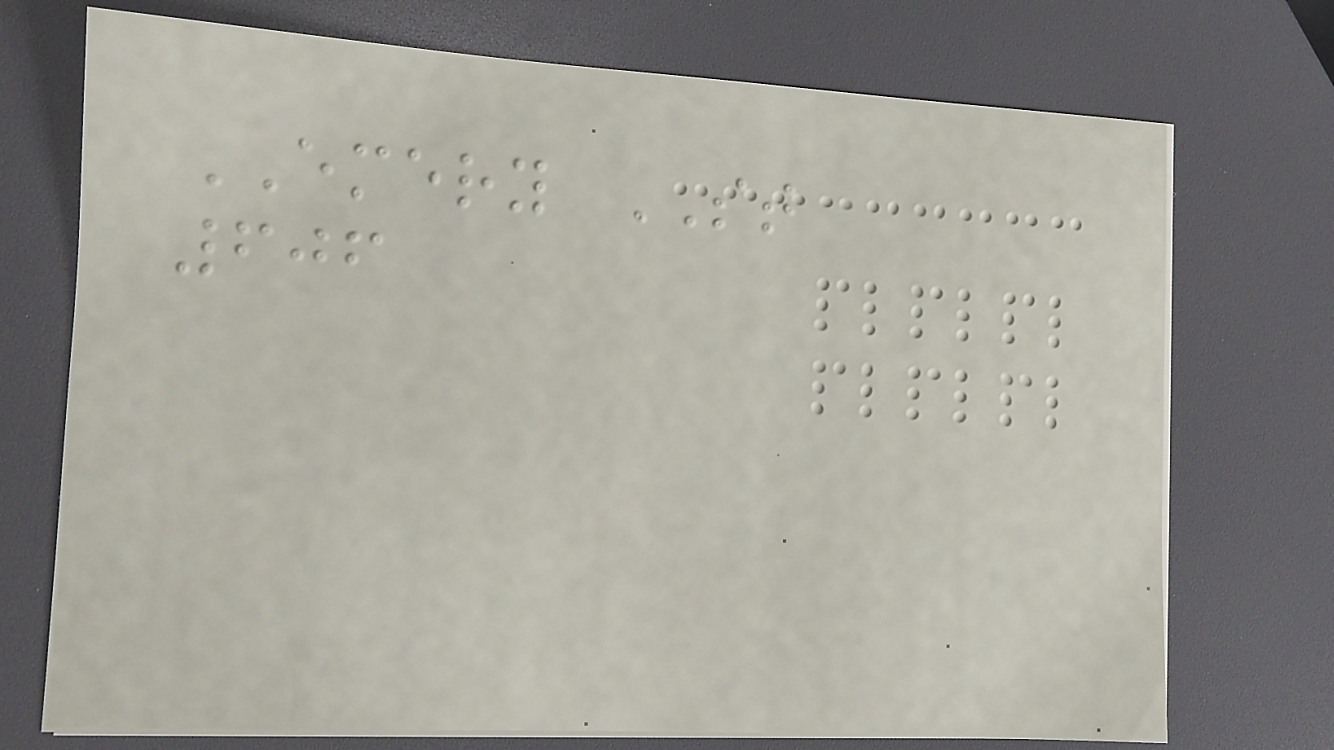EMERY ST
606
